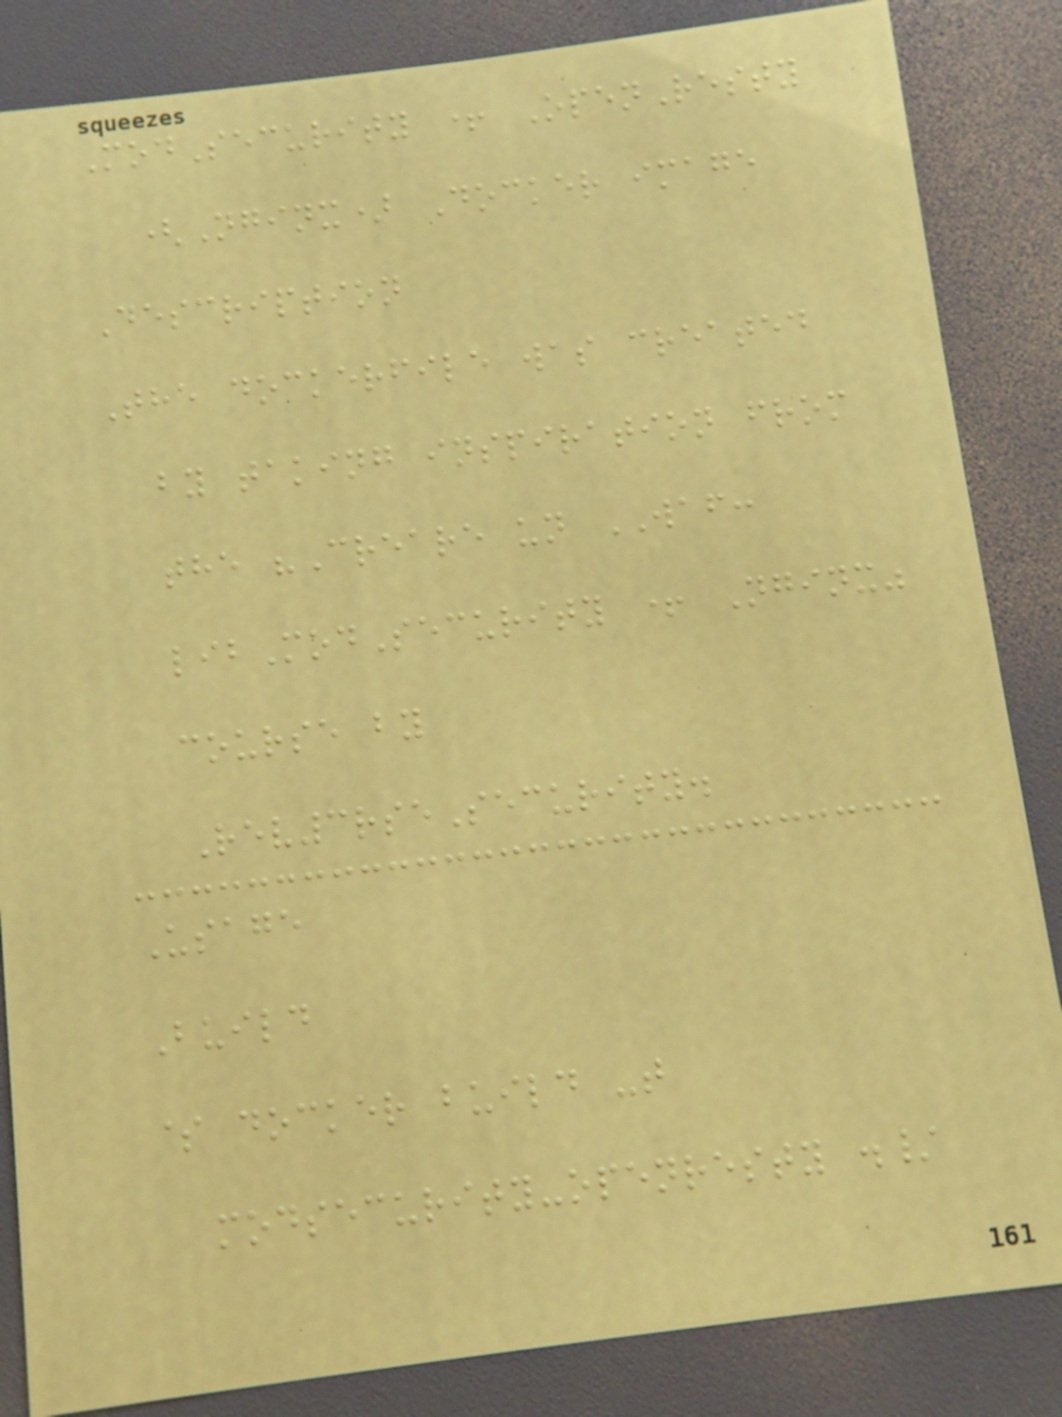ModSecurity + OpenResty
(Nginx) Docker image
Description
The dockerfile was created
by taking inspiration from
the "Creare un WAF:
libModSecurity + Nginx"
course by
Rev3rseSecurity.
Usage
Build
$ docker build -t
modsecurity-openresty ./
